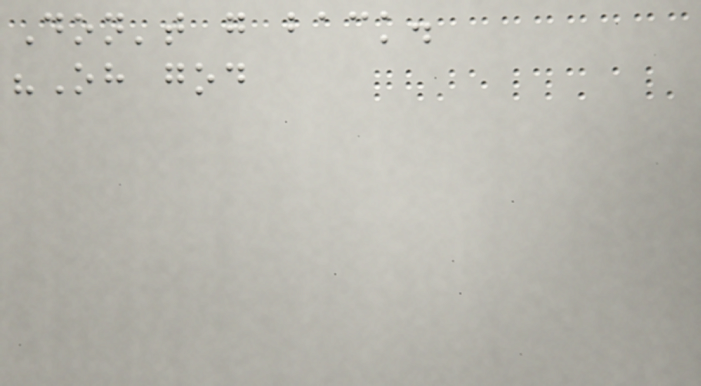Don't go back.
"Oh god
